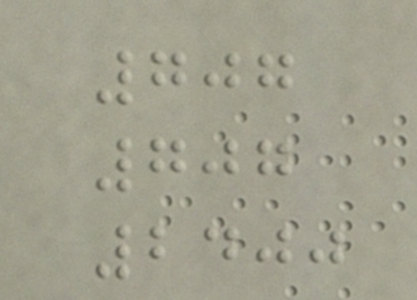707
707
2400
